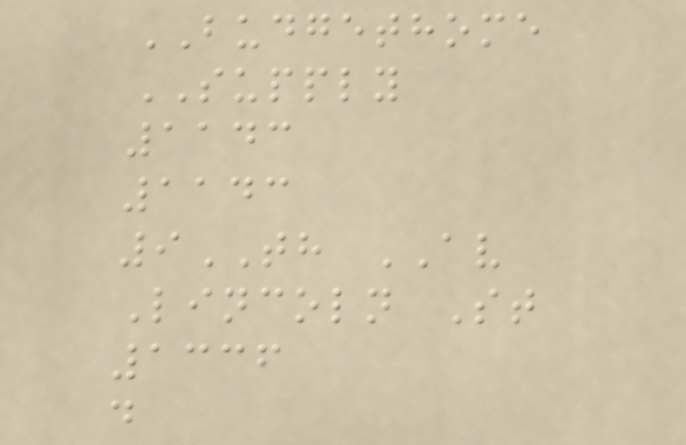BUDGETHOME
SUPPLY
1143
1143
9TH AV
Lincoln St
1336
d
